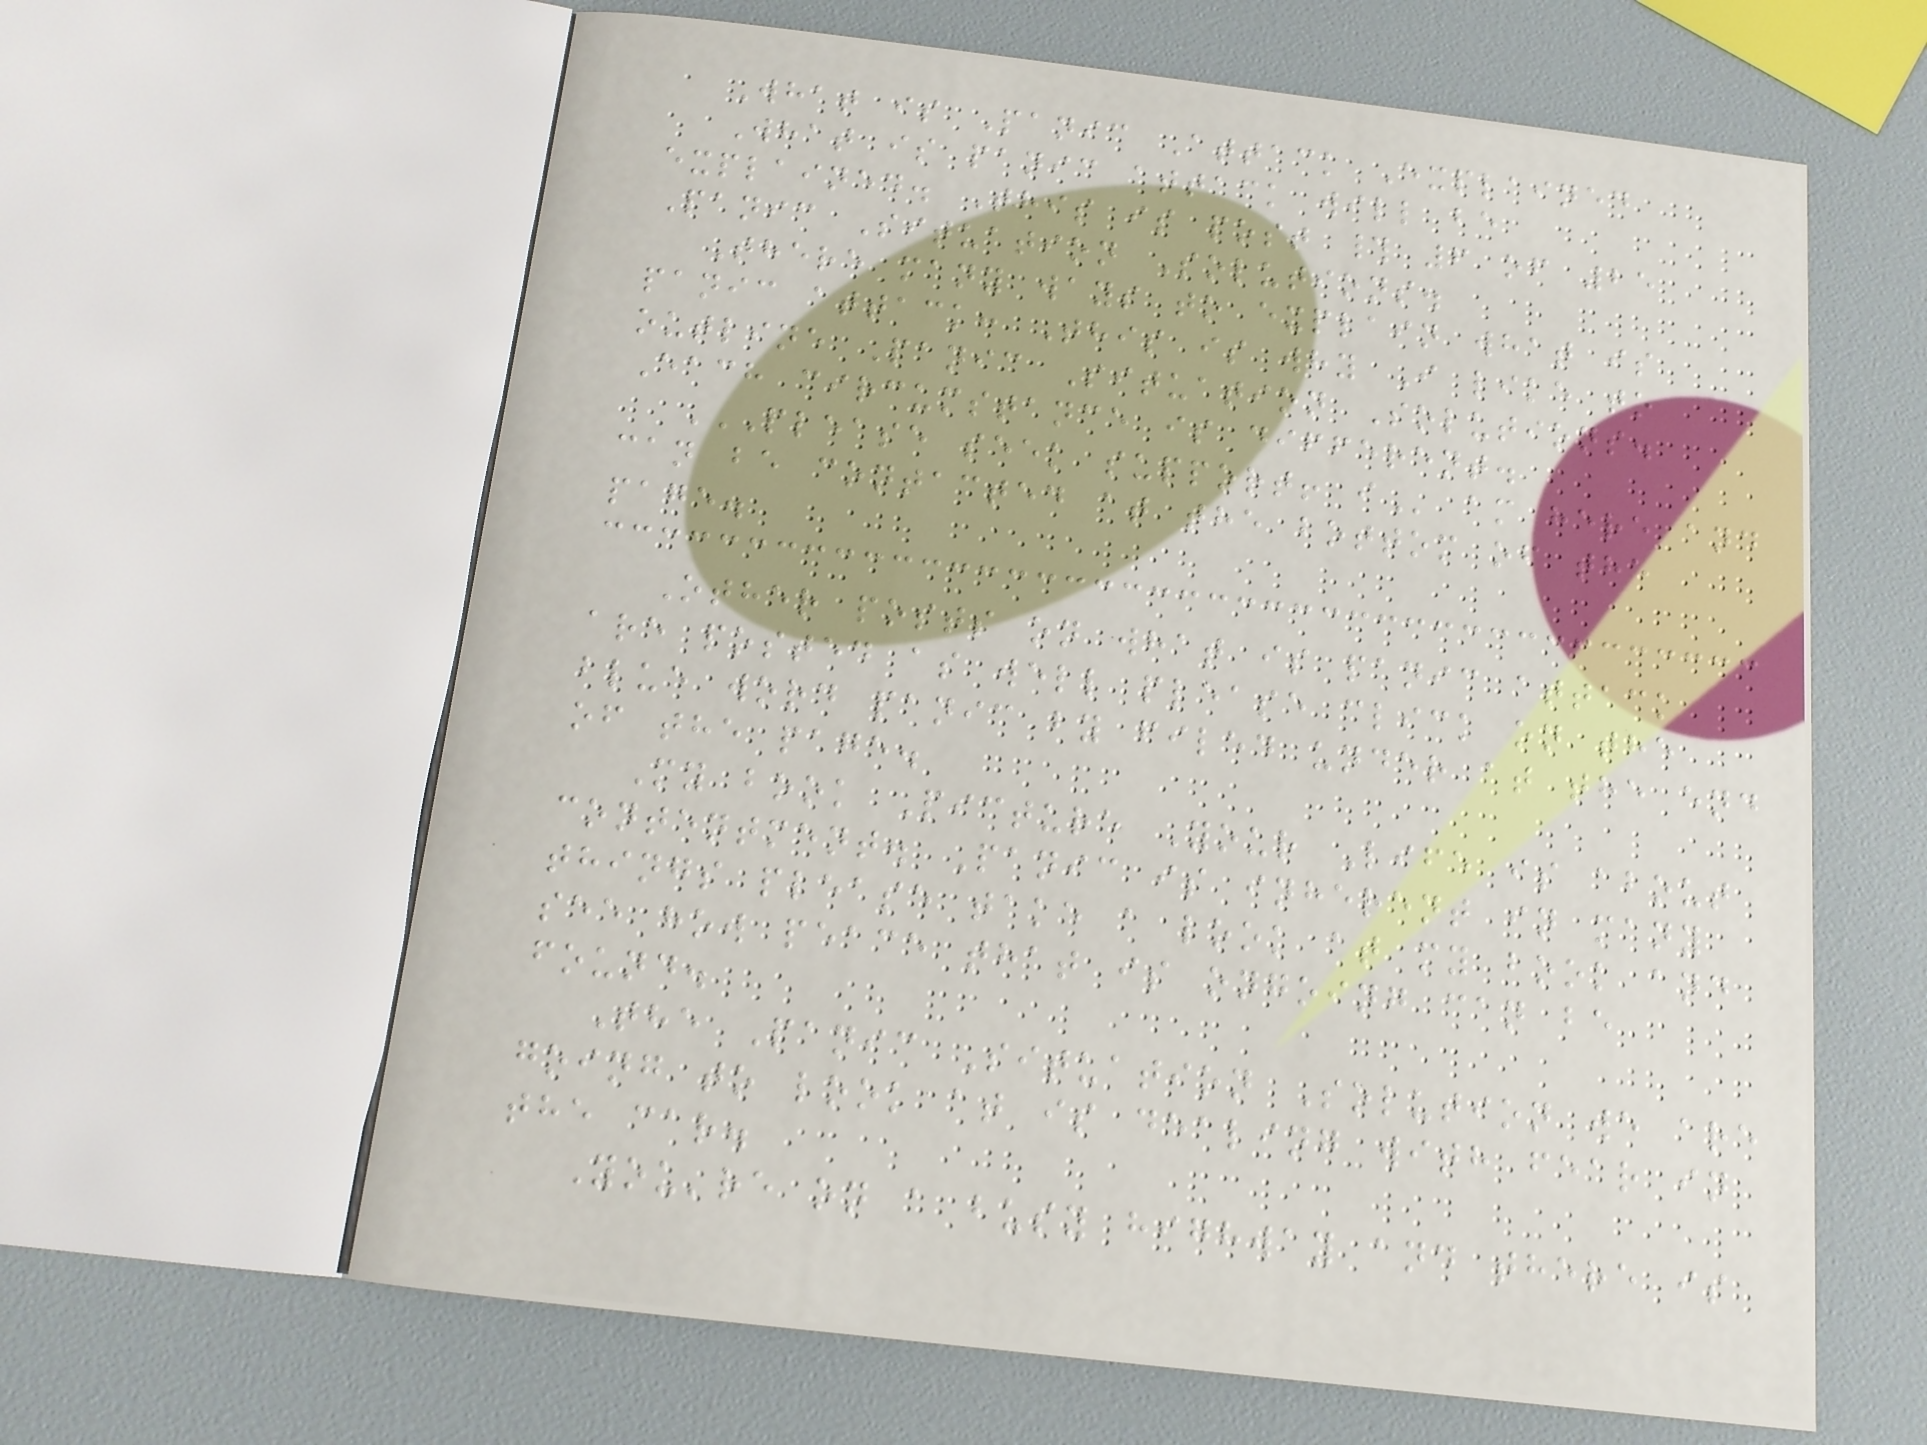What is Panic Attack Explained
What is panic attack will be
explained. This is post # 6 of 25
Panic Situation Solutions.
There many ways to explain what is
panic attack: This is why I like to
outline Panic Situation Solutions.
Each circumstance is different.
PLEASE SEEK SUPPORT! I am here and
can be contacted at the bottom of the
page.
Other posts on what is panic attack
are posted as well please click on the
blue word panic by filed under at the end
of the page.
My book Picture Your Life is about
contentment. Panic is inherent in many
things please take a look at my book and
see how peace that is ongoing can be
found.
The Panic Situation Solution we are
going to look at is dealing with fear in
the car.
You're on a busy highway and there is
